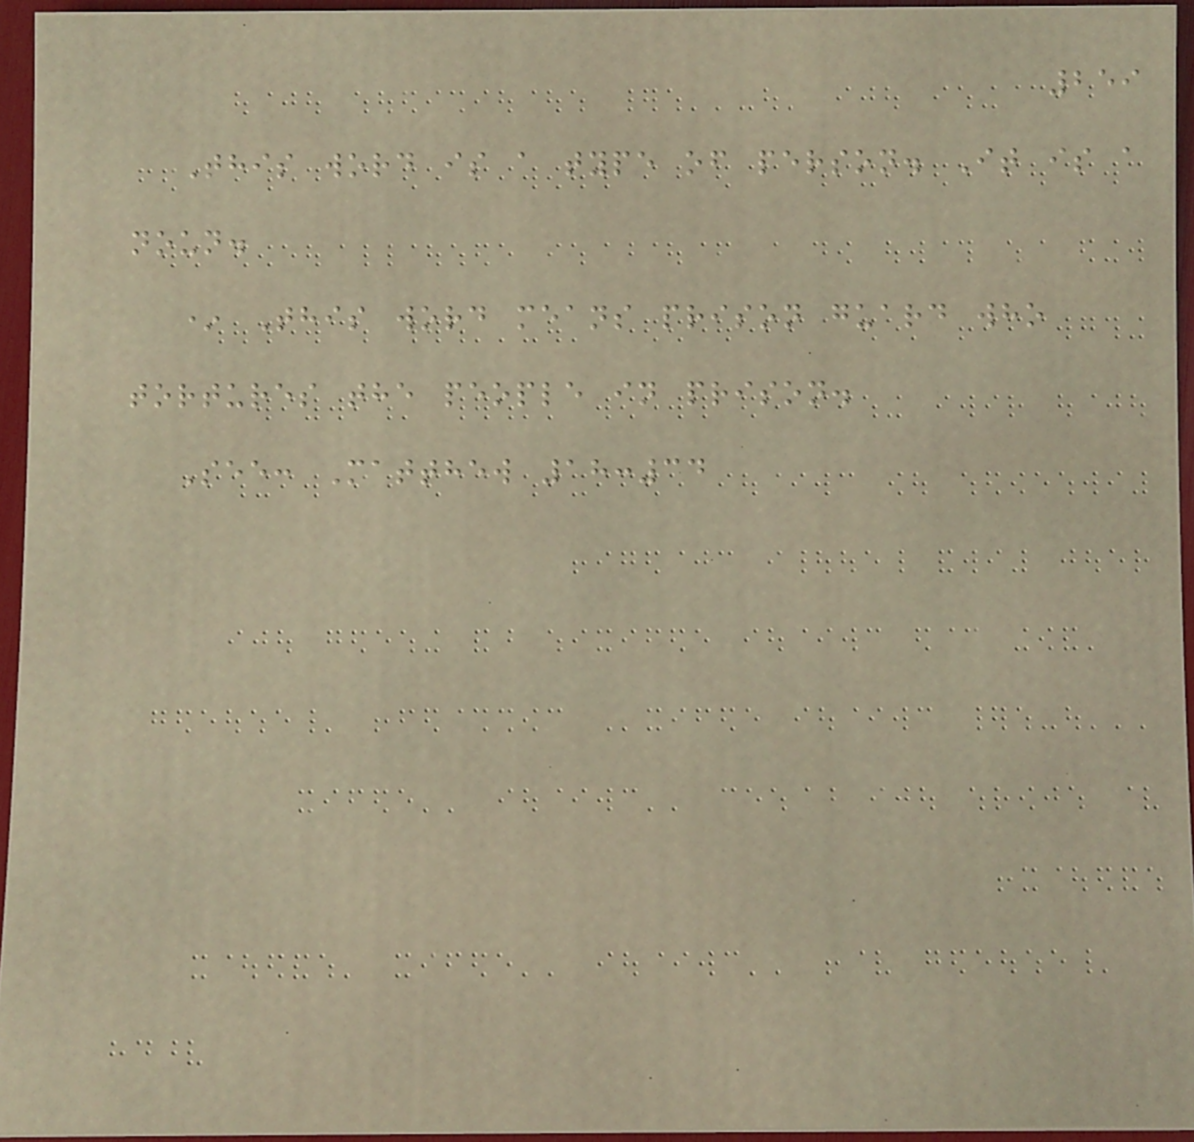259
This word is a type of person. It is a
noun.
* This word means prison guard who
tortures the people in prison.
See: Matthew 18:34
